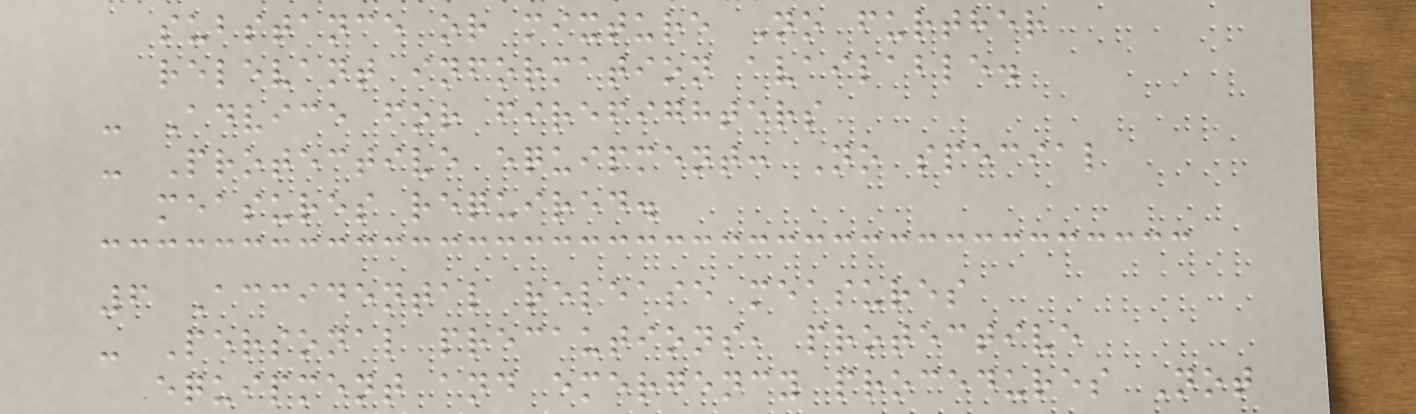substance or mixture No further
relevant information available.
- Advice for firefighters
- Protective equipment: No special
measures required.
6 Accidental release measures
- Personal precautions, protective
equipment and emergency procedures Not
